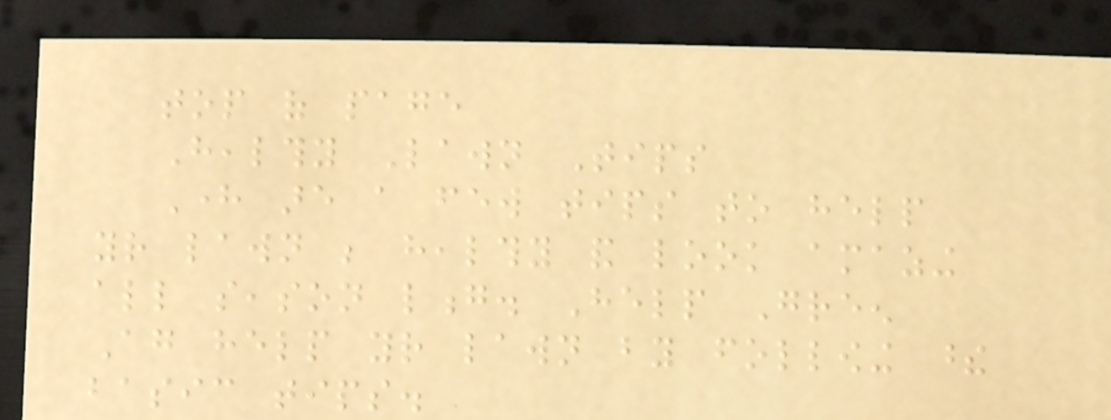top of page
Healthy Lawn Tips
Here are a few tips to help
your lawn be healthy and look amazing
all season long. Help Green
Again help your lawn by following these
basic tips.
